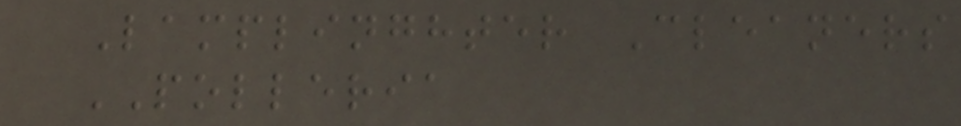Lamplinghter Cleaners
POLLERIA
